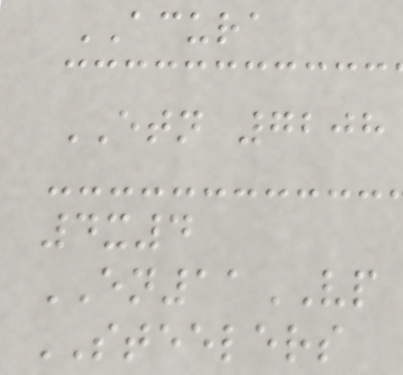ACURA
ETN 7208
4x4
EN11VP
STEELERS
